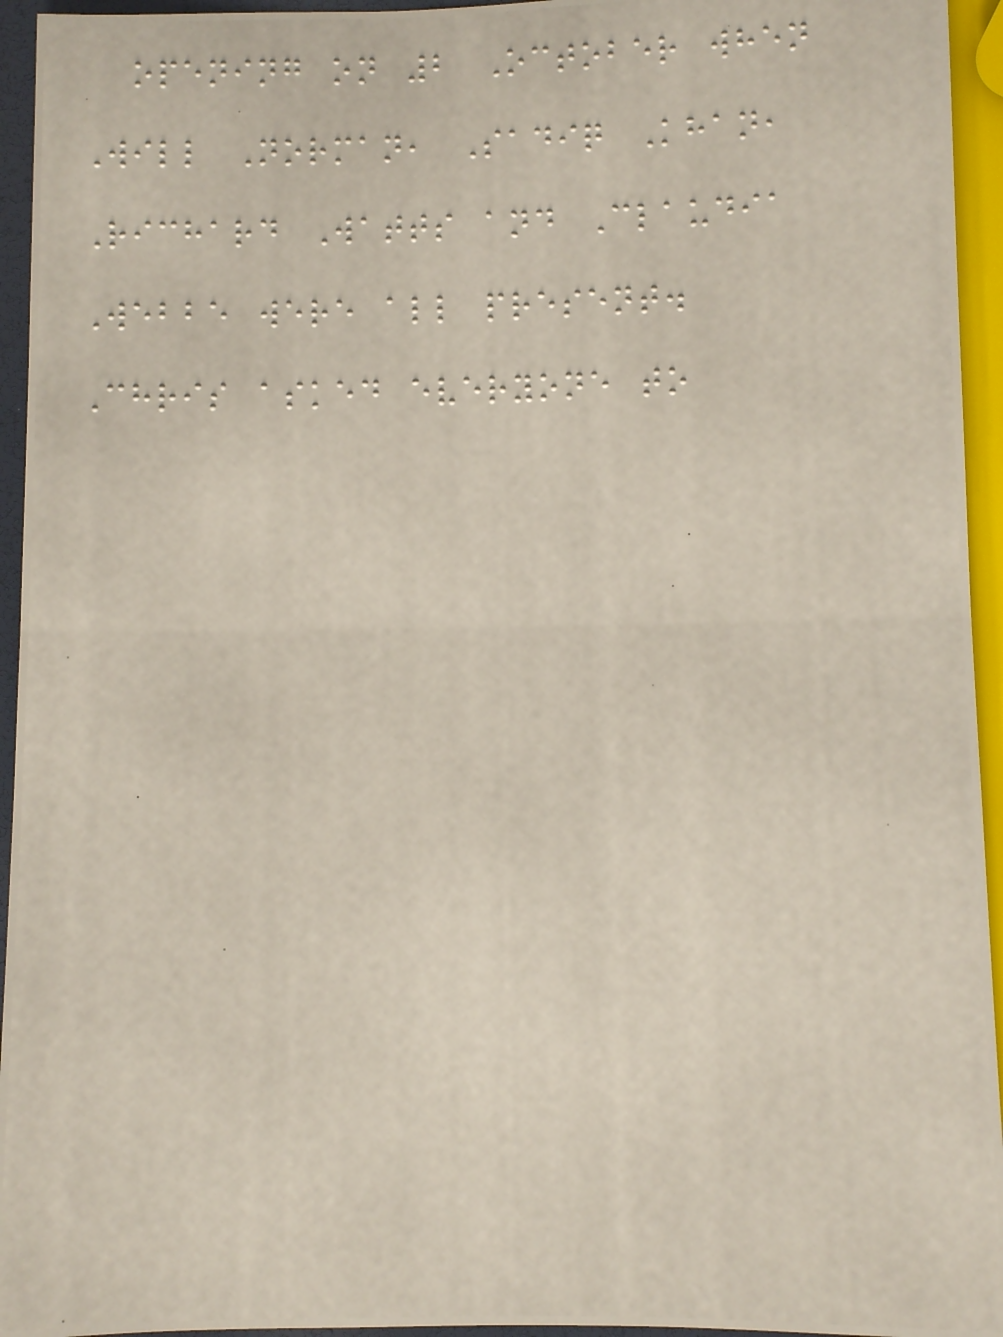opening on 2 October when
Will Norman, Sadiq Khan,
Richard Watts and Claudia
Webbe were all present.
Chris asked everyone to
